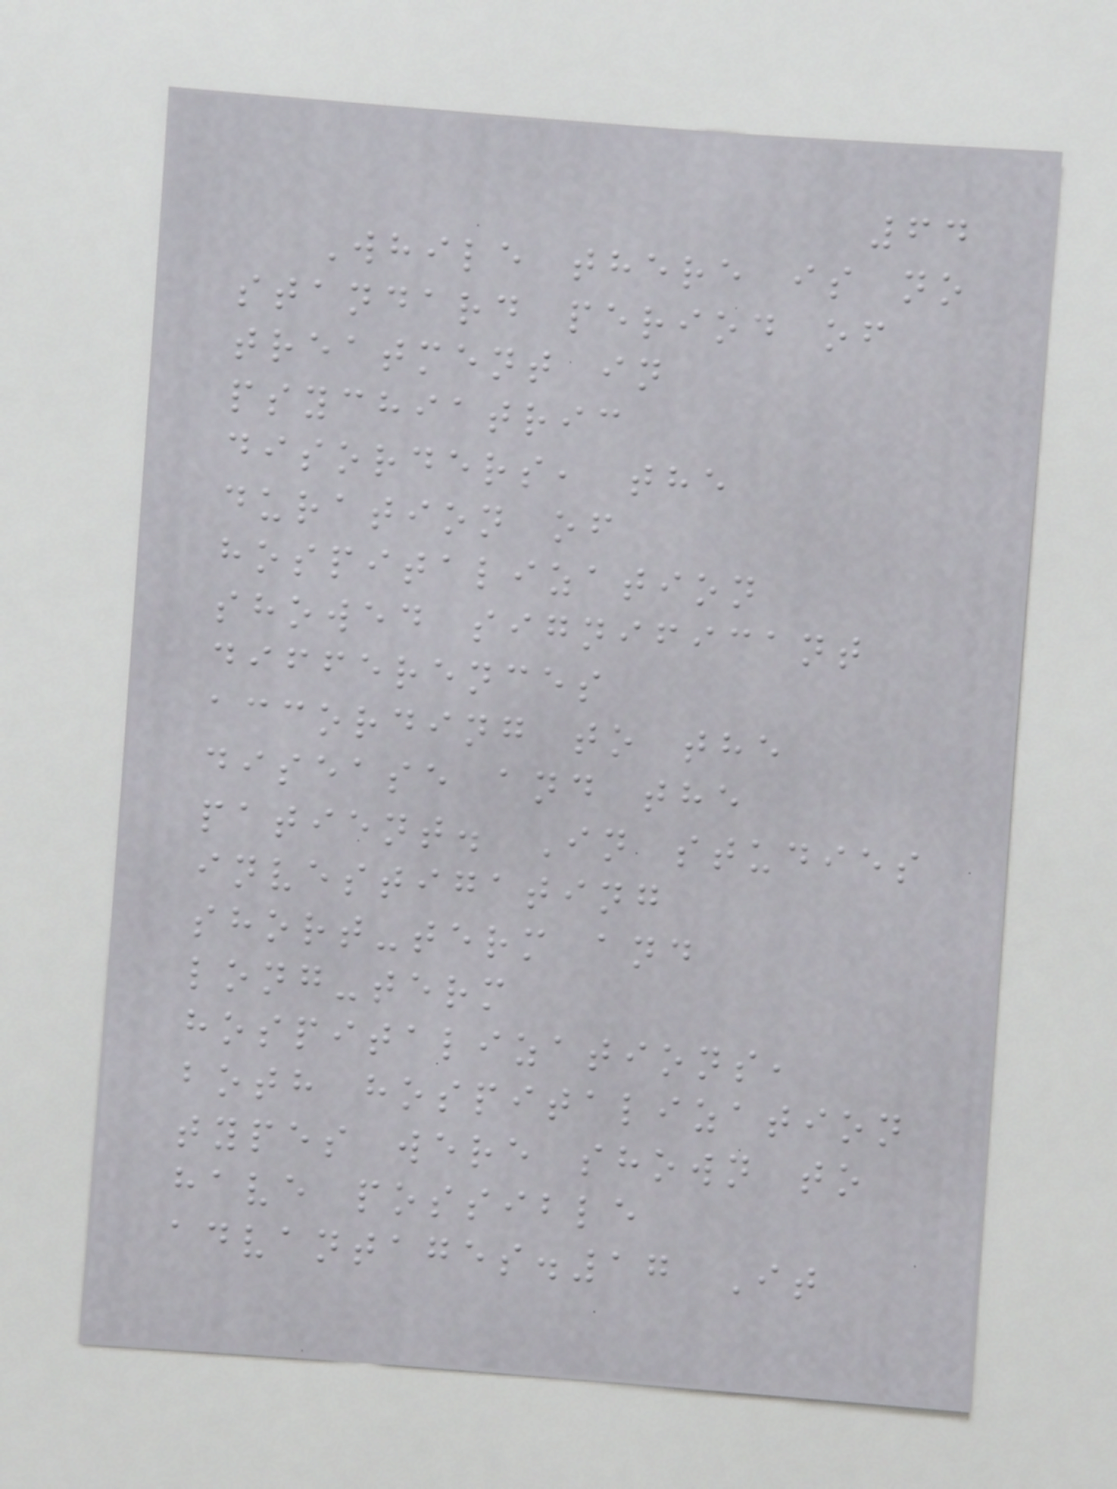64
While there is no
standard period of
treatment in
psychiatric
disorders, the
duration of
hospitalization
showed significant
differences
according to the
disease and the
patient. In studies
investigating
short-term and
long-term
hospitalizations,
both hospitalization
types were shown to
have possible
advantages.17 It
